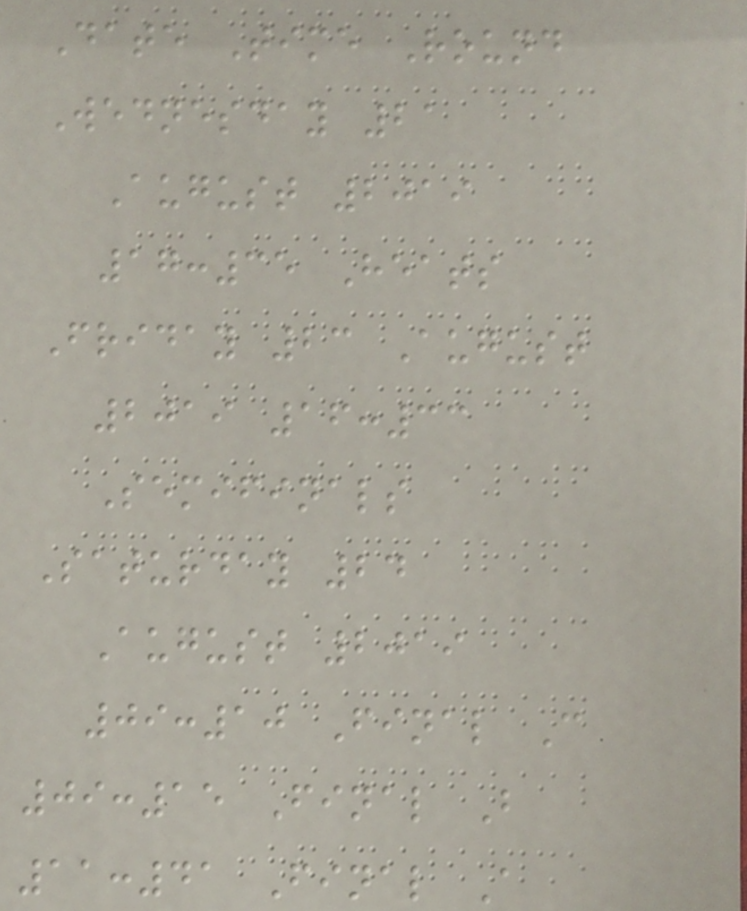Date Time Round
Wednesday 21
August 2019
17:35 Heats
Friday 23 August
2019 16:33
Semifinals
Saturday 24
August 2019
09:10 Final C
09:15 Final B
11:41 Final A
